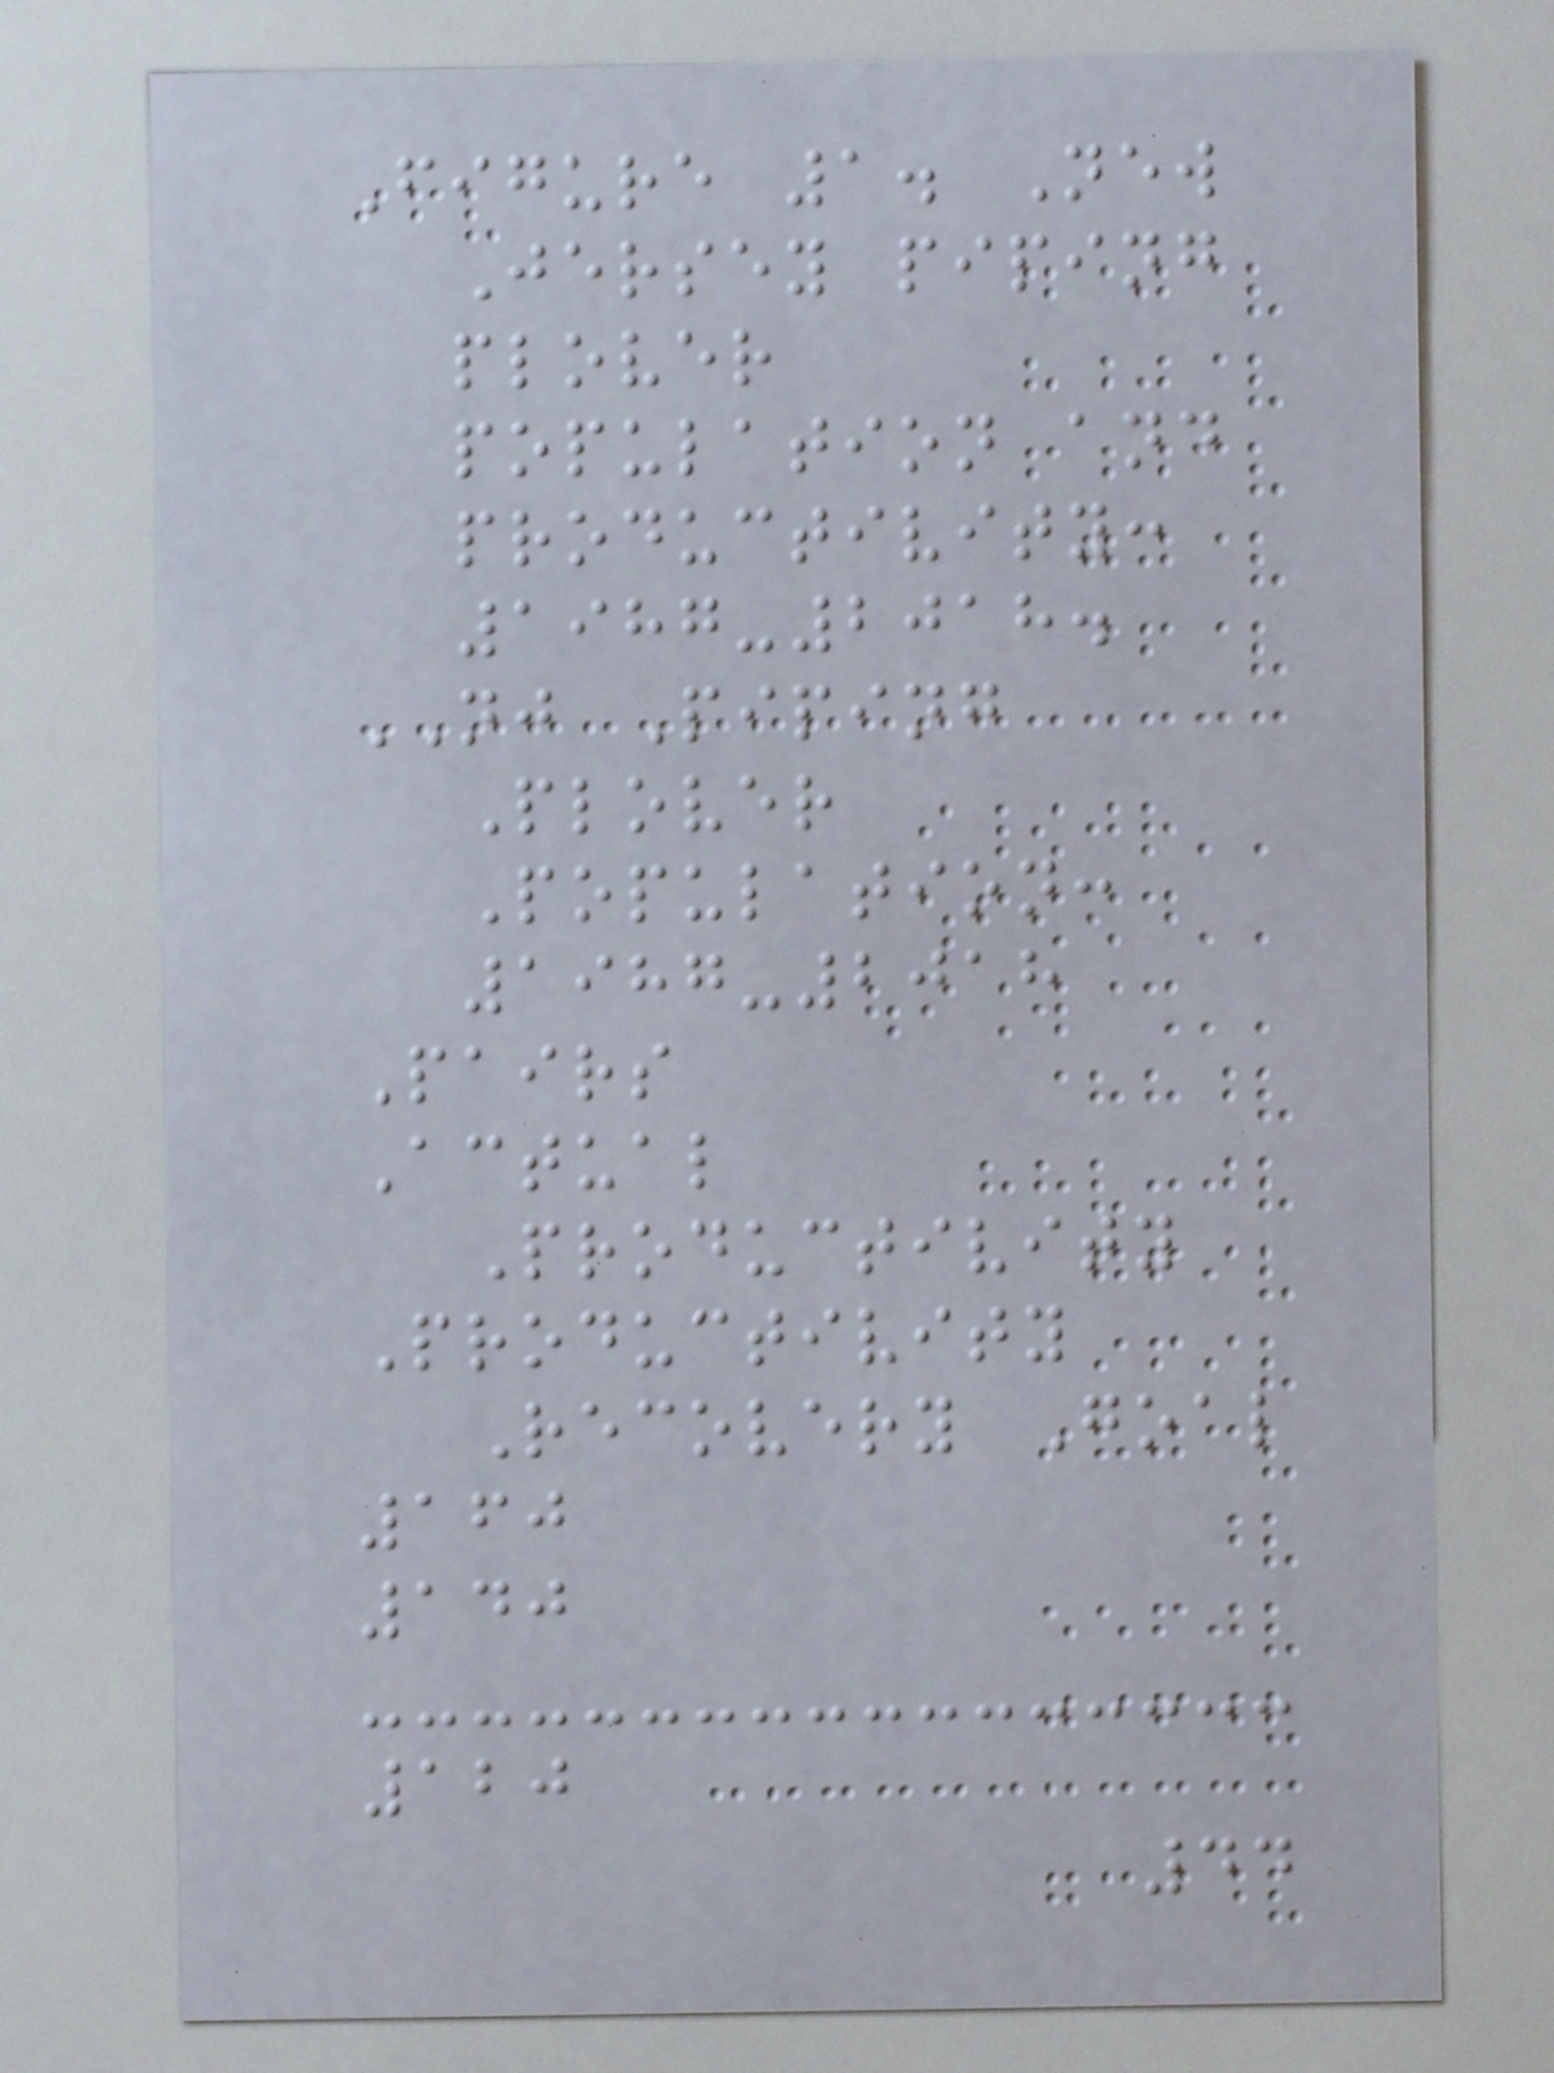Figure 1. New
Jersey piping
plover
population and
productivity:
1987-2018.
NJ Piping
Plover
Population:
1987-2018
Pairs
Actual
Productivity
Productivity
Recovery Goal
160
140
120
44
